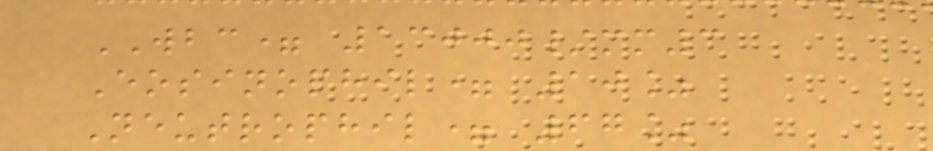WBC= 13000/mm3
Eosinophil= 10%
Neutrophil= 67%
